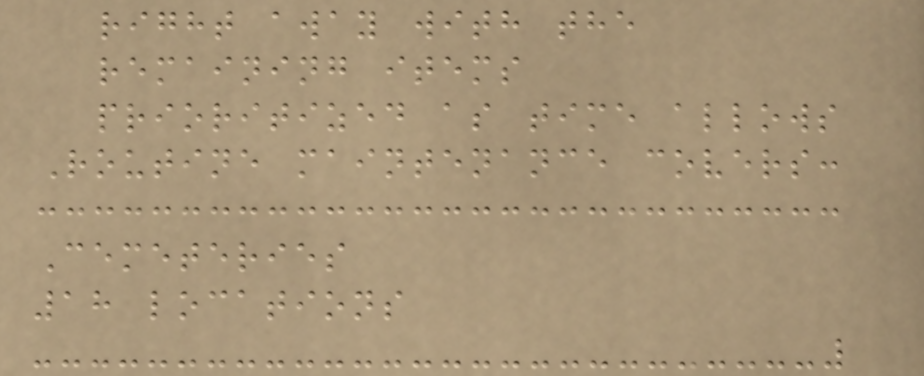right away with the
remaining items
prioritized as time allows
Routine maintenance covers:
Cemeteries
18 locations
